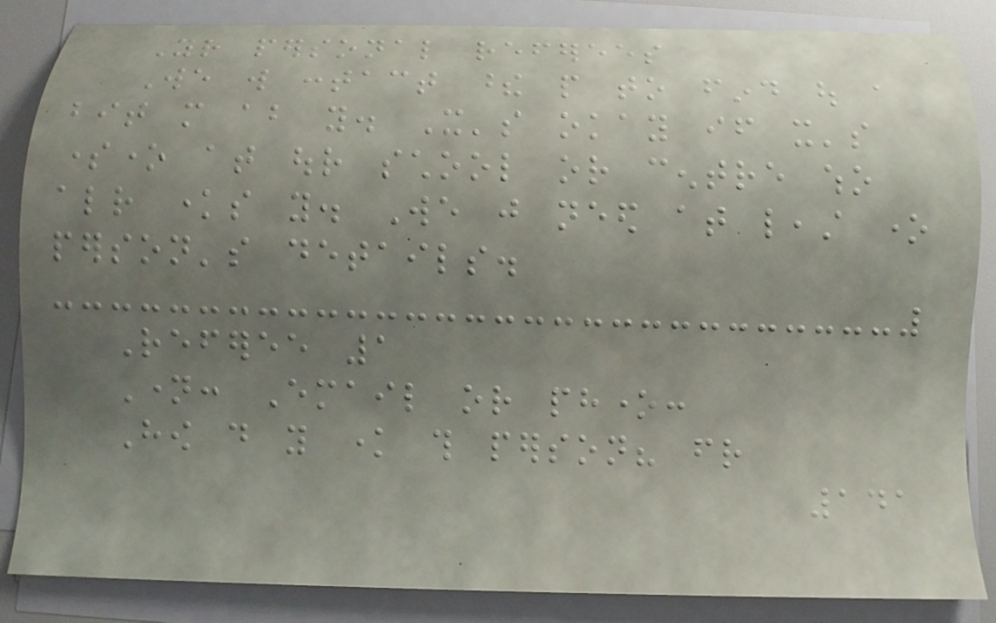Your personal referees
We will contact these people to find out a
bit more about you. It's okay if it's
someone at our school or centre who
already knows you. We just need at least one
person's details.
Referee 1
Name: Email or phone:
How do you know this person? friend
141
